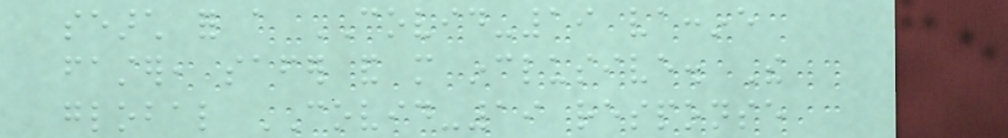search for a COVID-19 vaccine
faster, safer and more inclusive. The
global COVID-19 response
